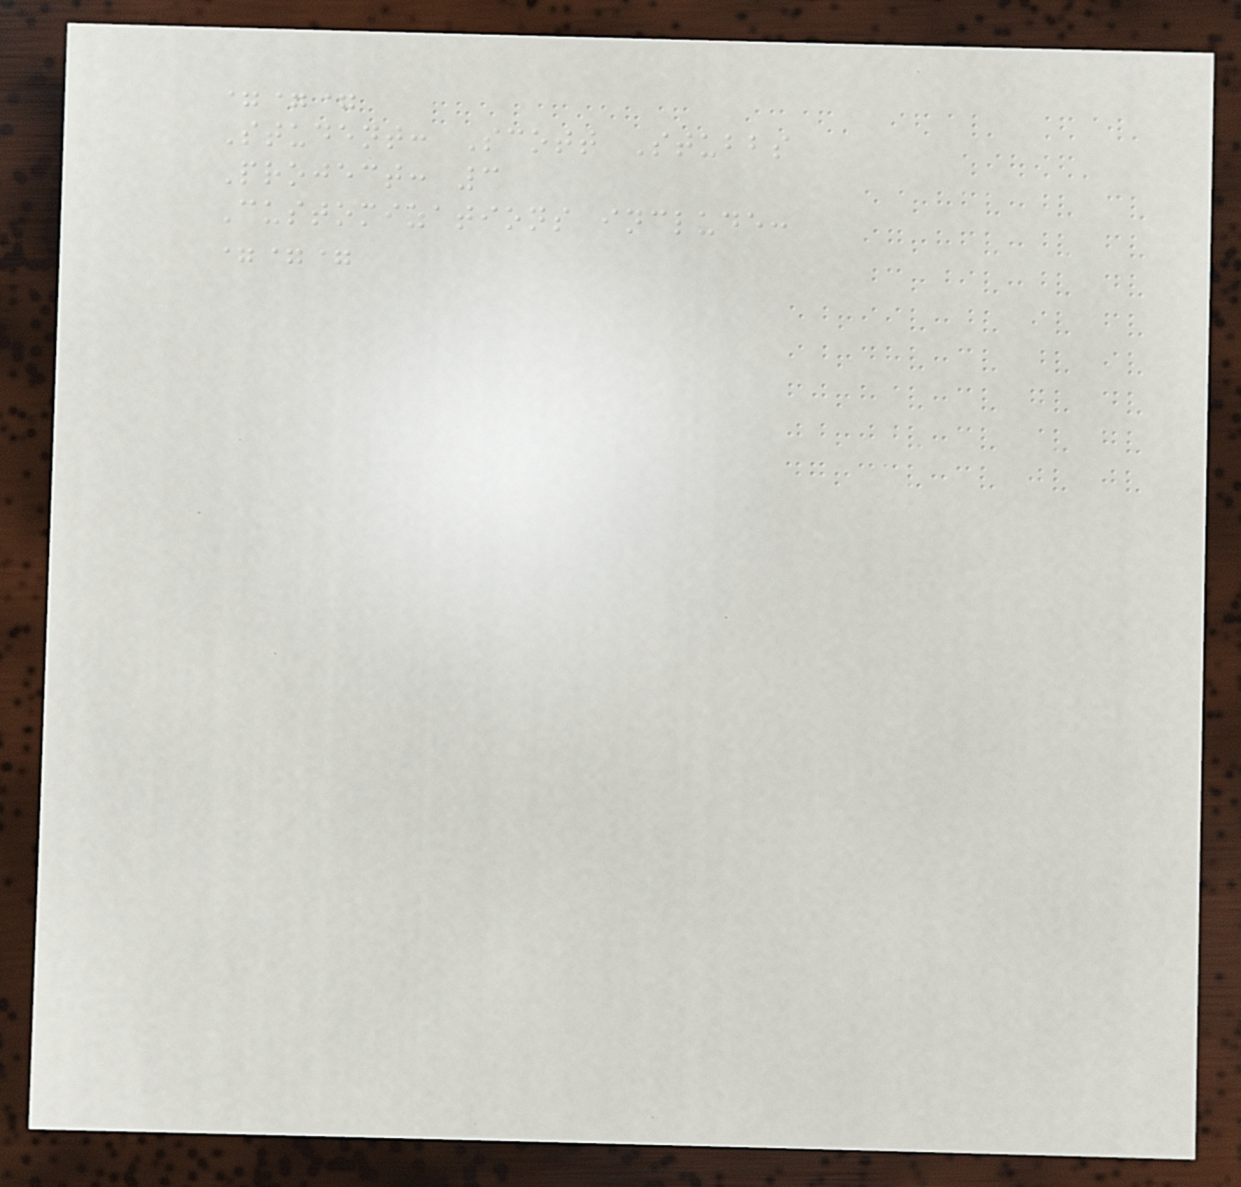===
Student: Scott Stubbs
Project: 3
Customizations include:
===
